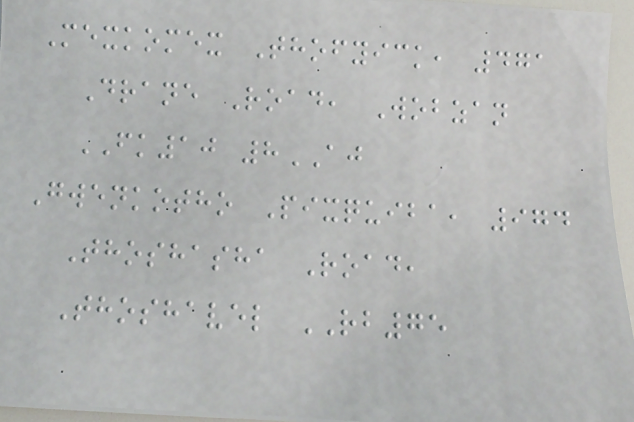Mexkomex Thofyick, 471
Drane Road, Wobzan
FK10 8AJ
Gwenkotho Pixquiba, 974
Thoshasha Road,
Thoshavel RB75
